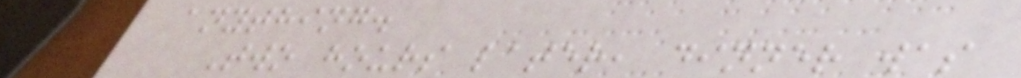anything.
Two hours later, dinner was
